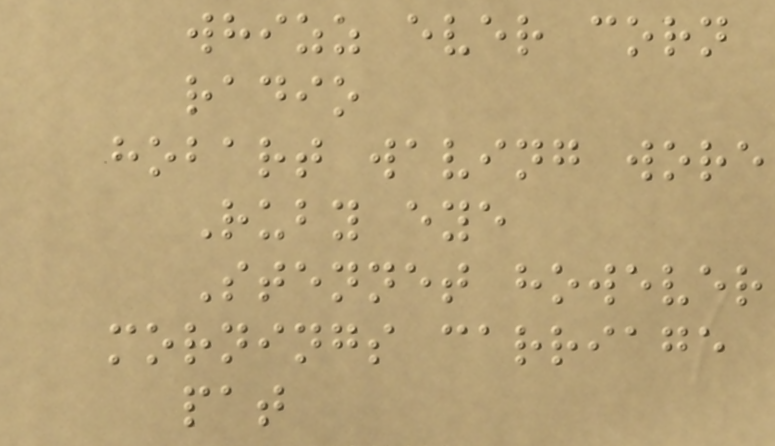whizz ever corn
radio
hobart waving wore
Ruby eye
Stennet however
mornings carriage
pat
